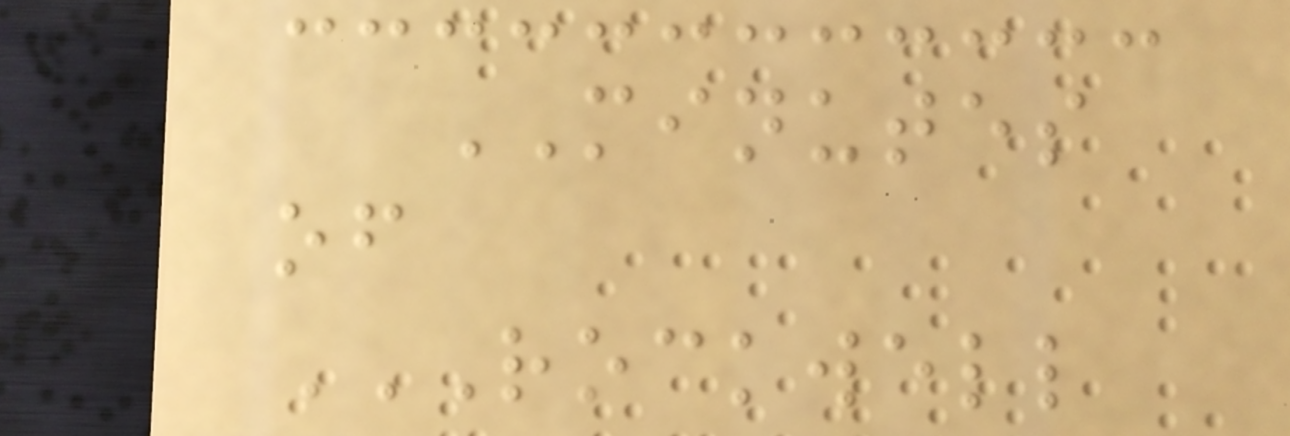MINUTES
of
ROCKWELL
